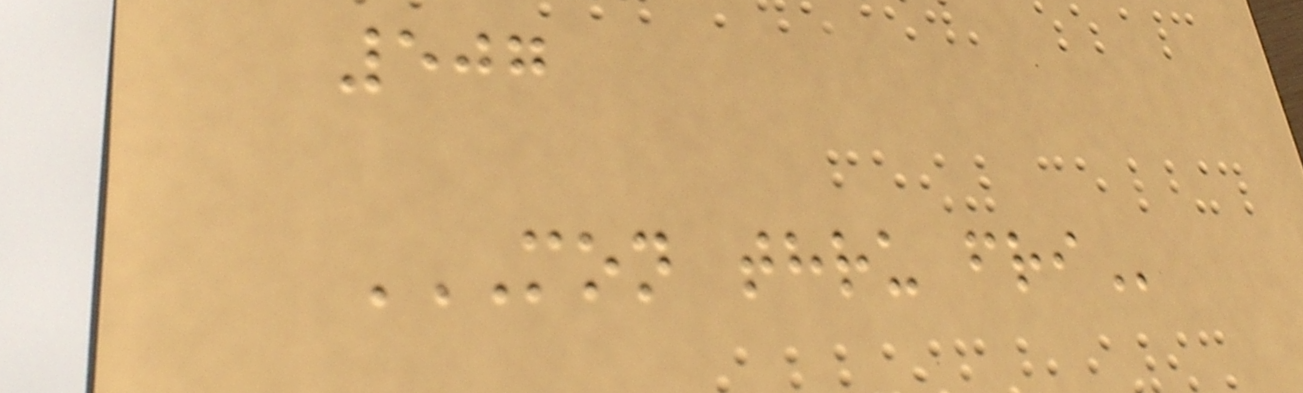507
MON THRU FRI
